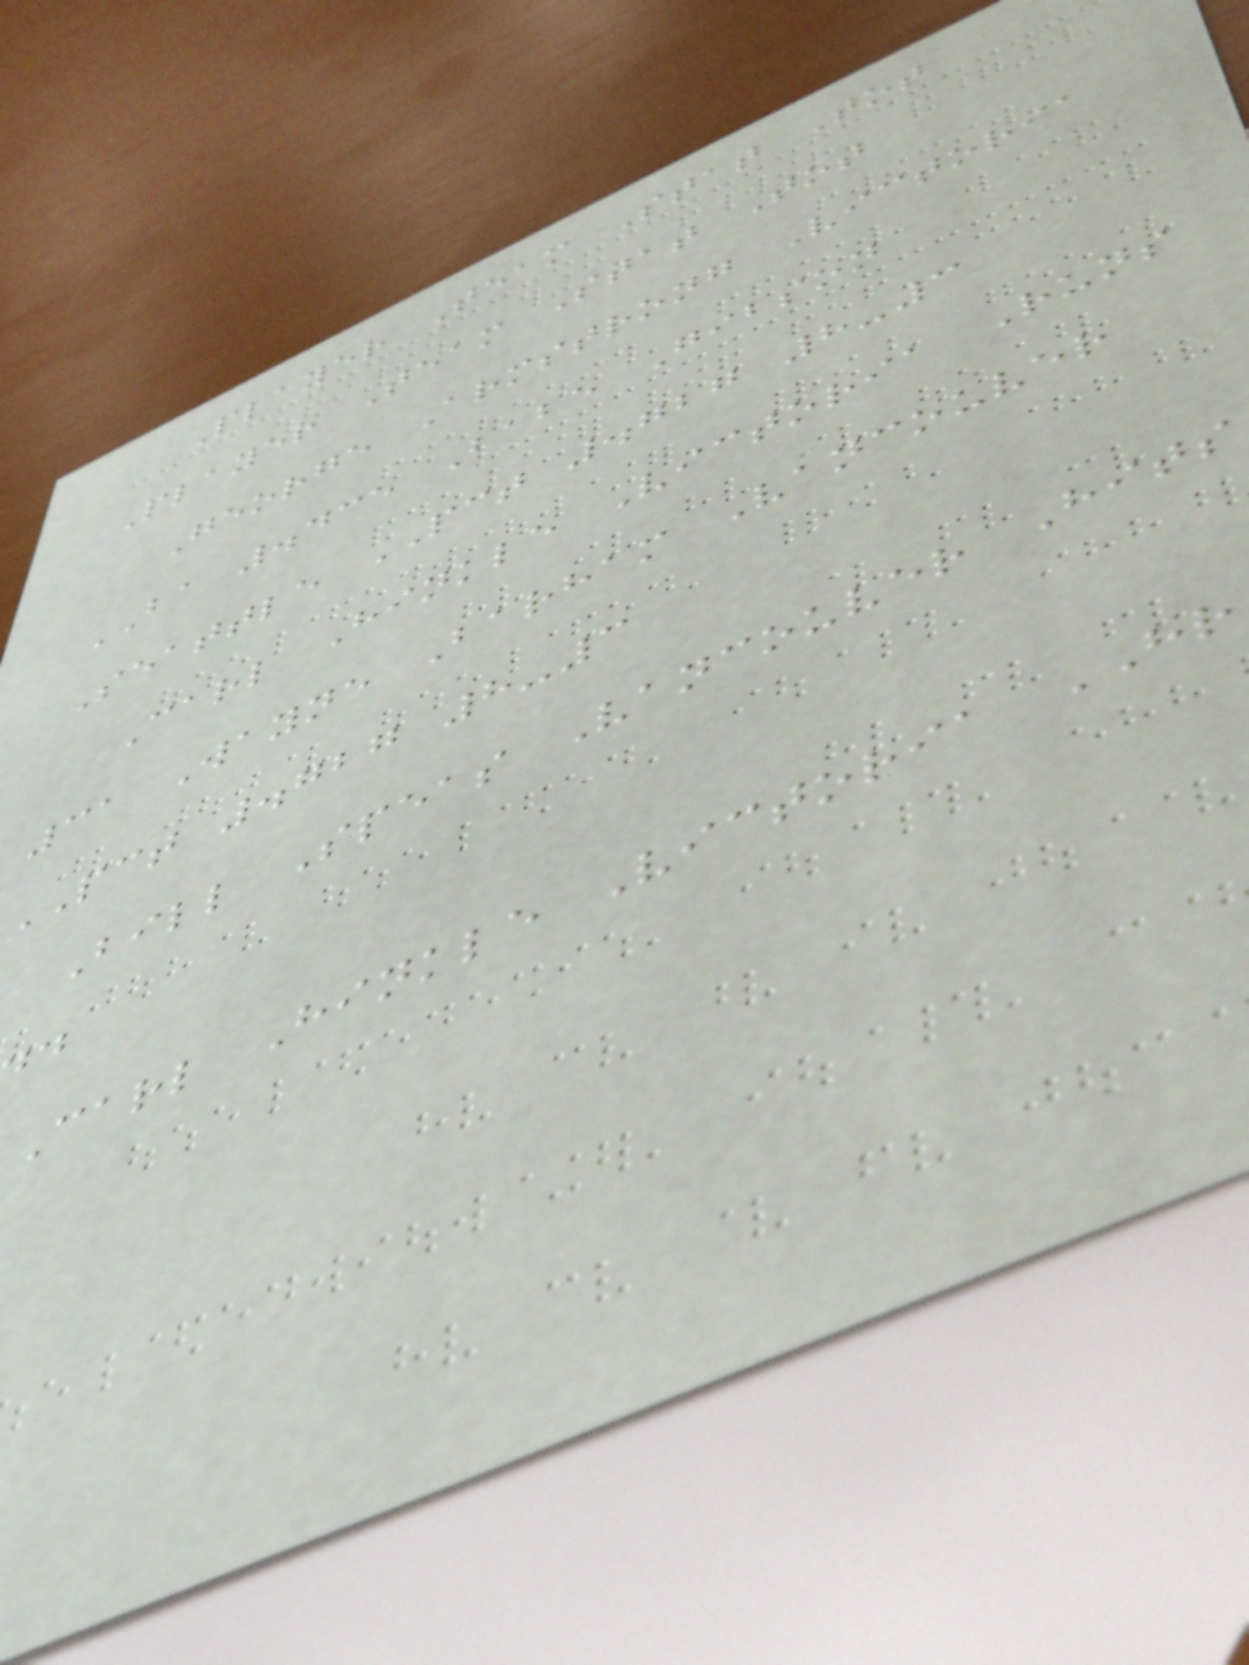Player Team Stat Tot
Player Team Stat Tot
George Armstrong Victoria
BA .435 Babe Gibson
Seattle PCT .727 8-3
Carl Hinkle Victoria Runs
31 Wayne Barham Vancouver
PCT .727 8-3
Bill Speas Vancouver Hits
Carl Hinkle Victoria HR
